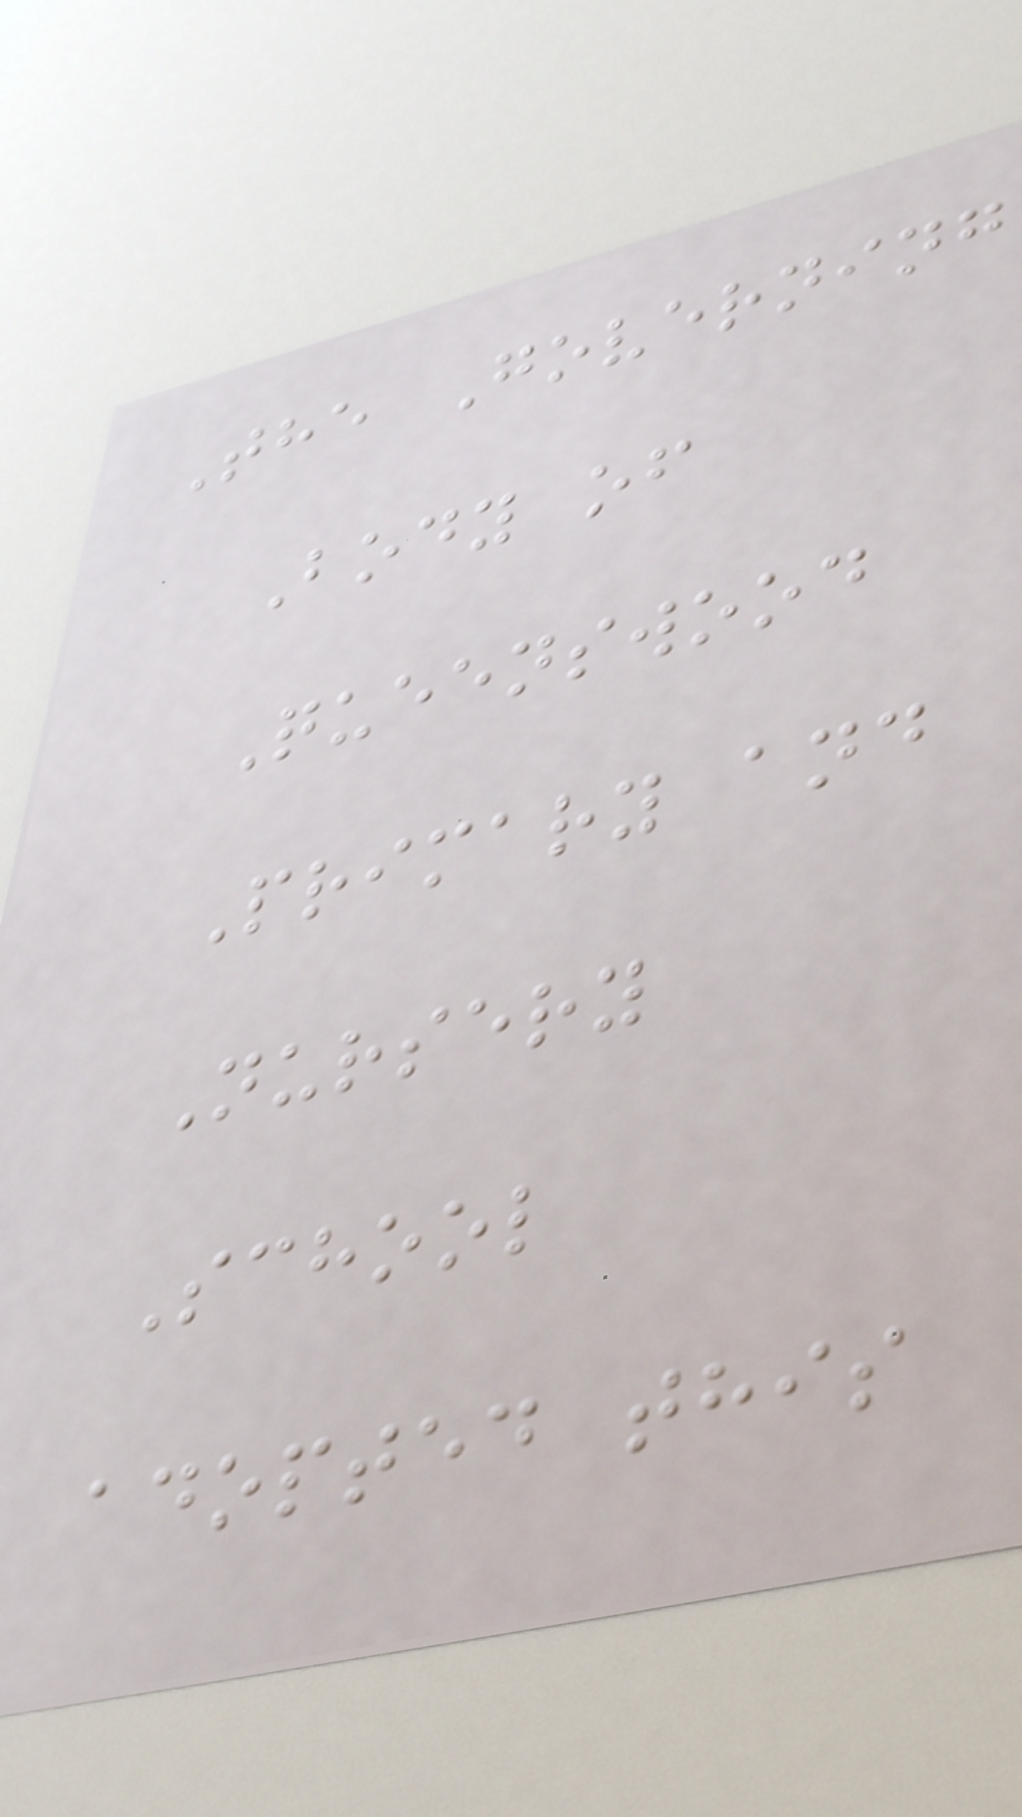The Governing
Body of
Queenswood
Primary and
Nursery
School
adopted this
